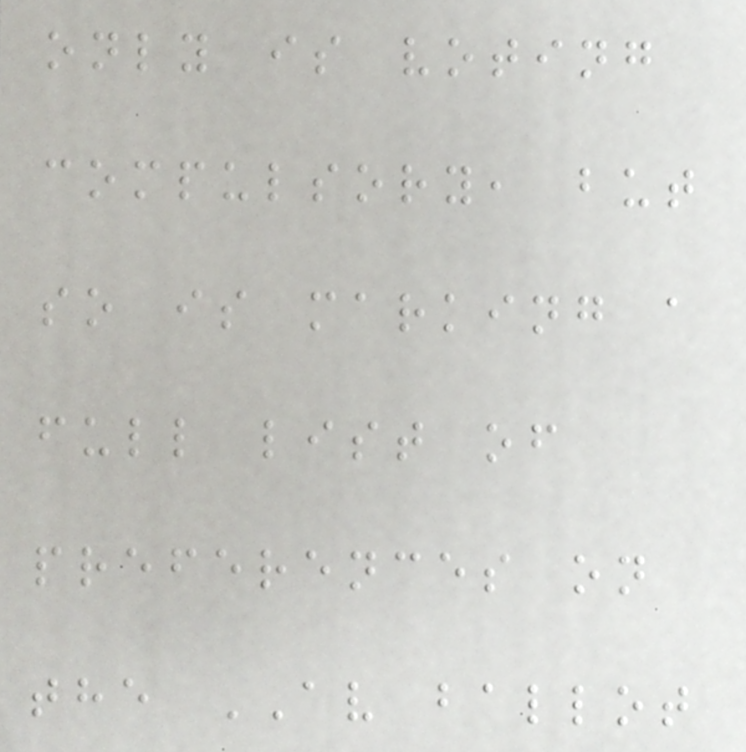only is voting
compulsory, but
so is marking a
full list of
preferences on
the AV ballot
